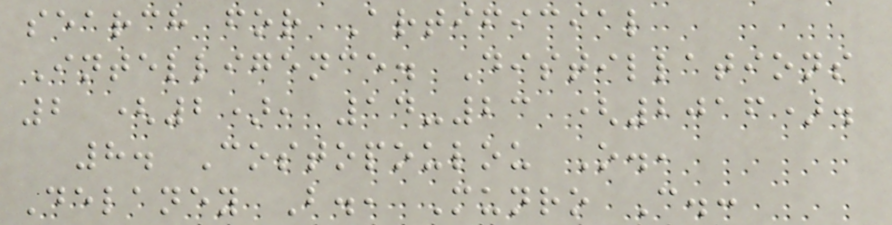search for Artificial
Intelligence. Distillations
2 (2), 14-23 (2016).
8. Costopoulou O.,
Delaney B., Munro C.:
